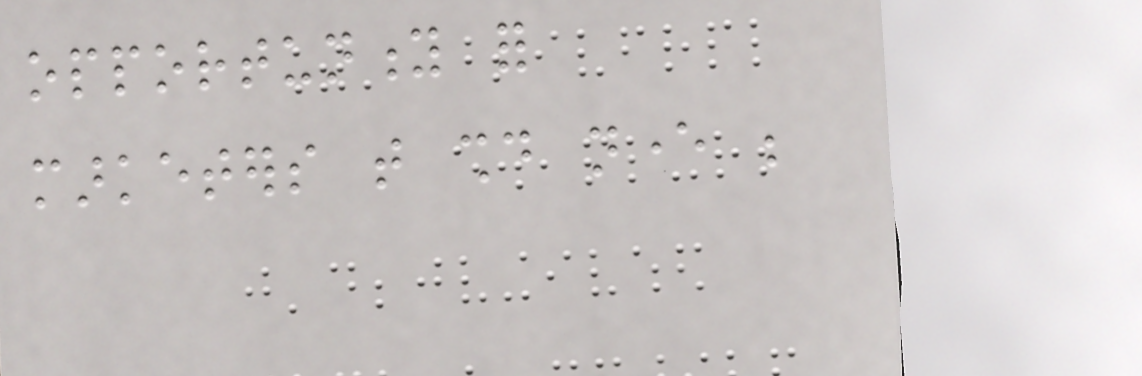opportunity for
marketers that should never be
